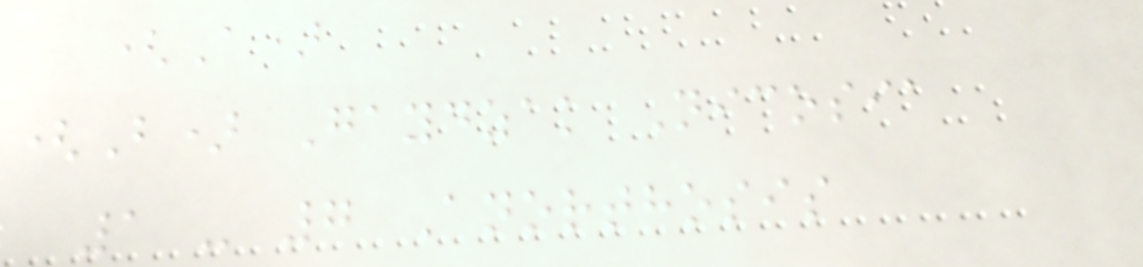(A)
(B) Gaydzak Nicosia
1 - 7 Anorthosis
